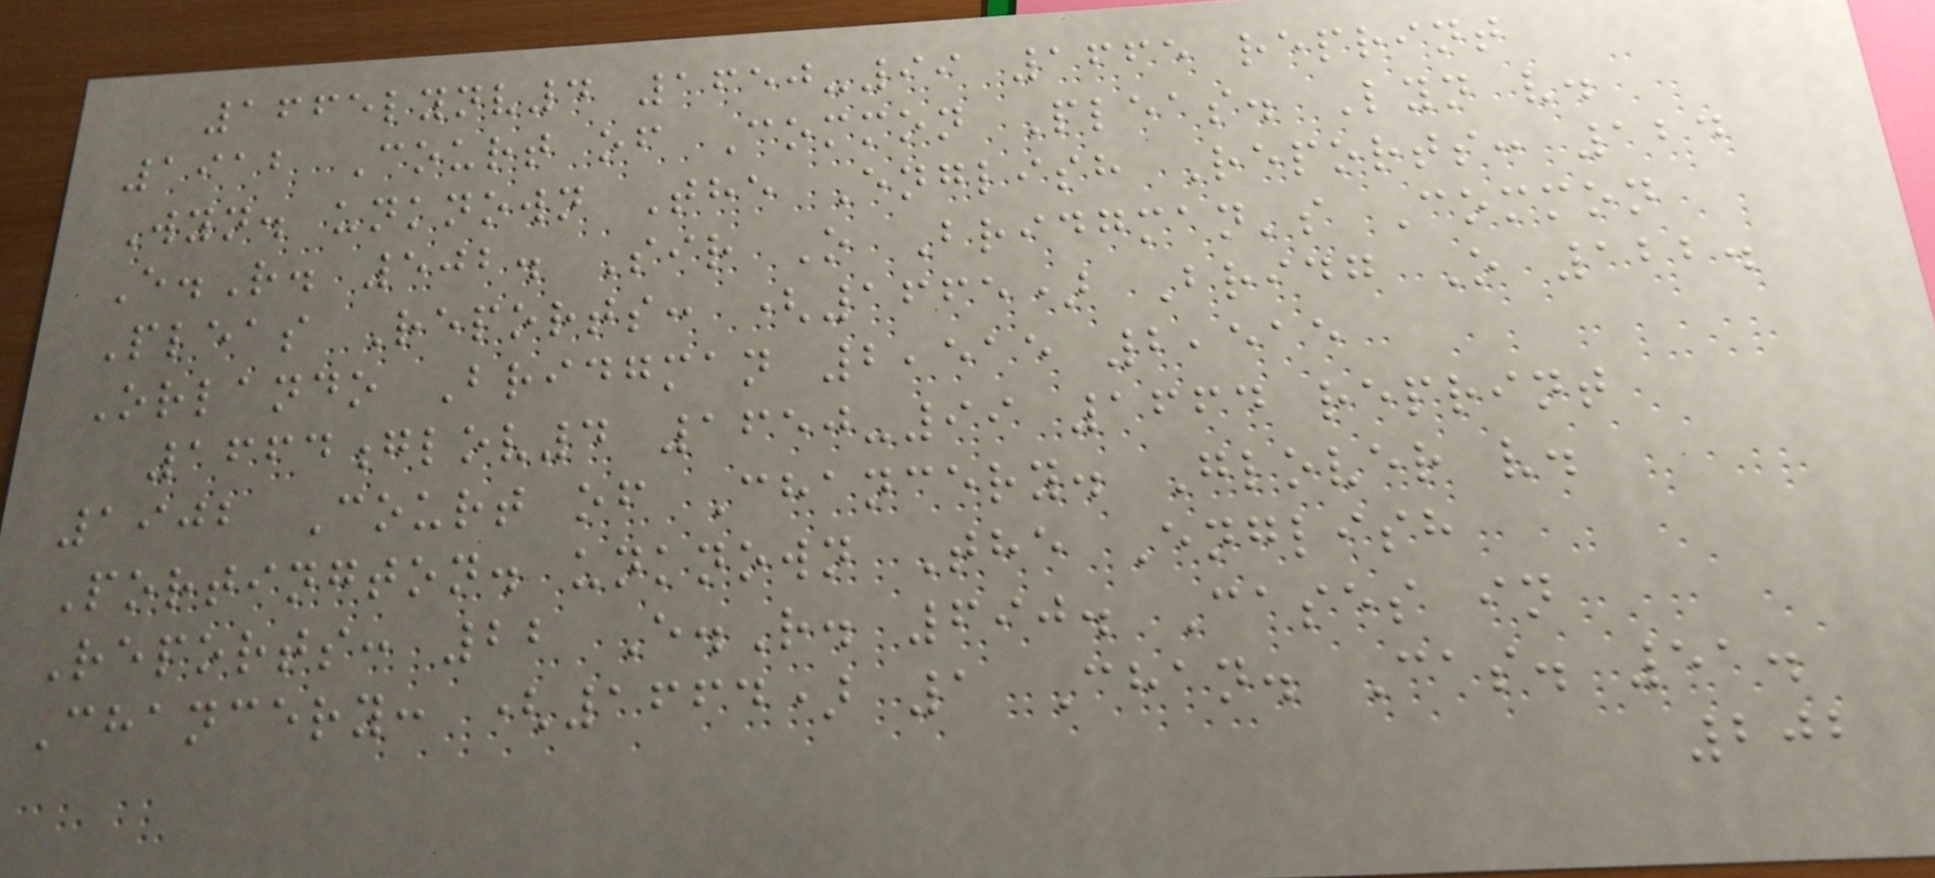1665lynv4 1650-99 1665 reprint
1912 Court of Common Pleas. Lyn v.
Wyn. unknown The English Reports: 124
E.R. 502. Sir O Bridgman's Common
Pleas Reports: (1665) Bridg O 122.
Orlando Bridgman 2,515 2,515
1664glov4 1650-99 1664 reprint
1902 Court of Chancery. Glover v.
Portington. unknown The English
Reports: 22 E.R. 690. Cases in
Chancery: (1664) 1 Chan. Cas. 51.
202
